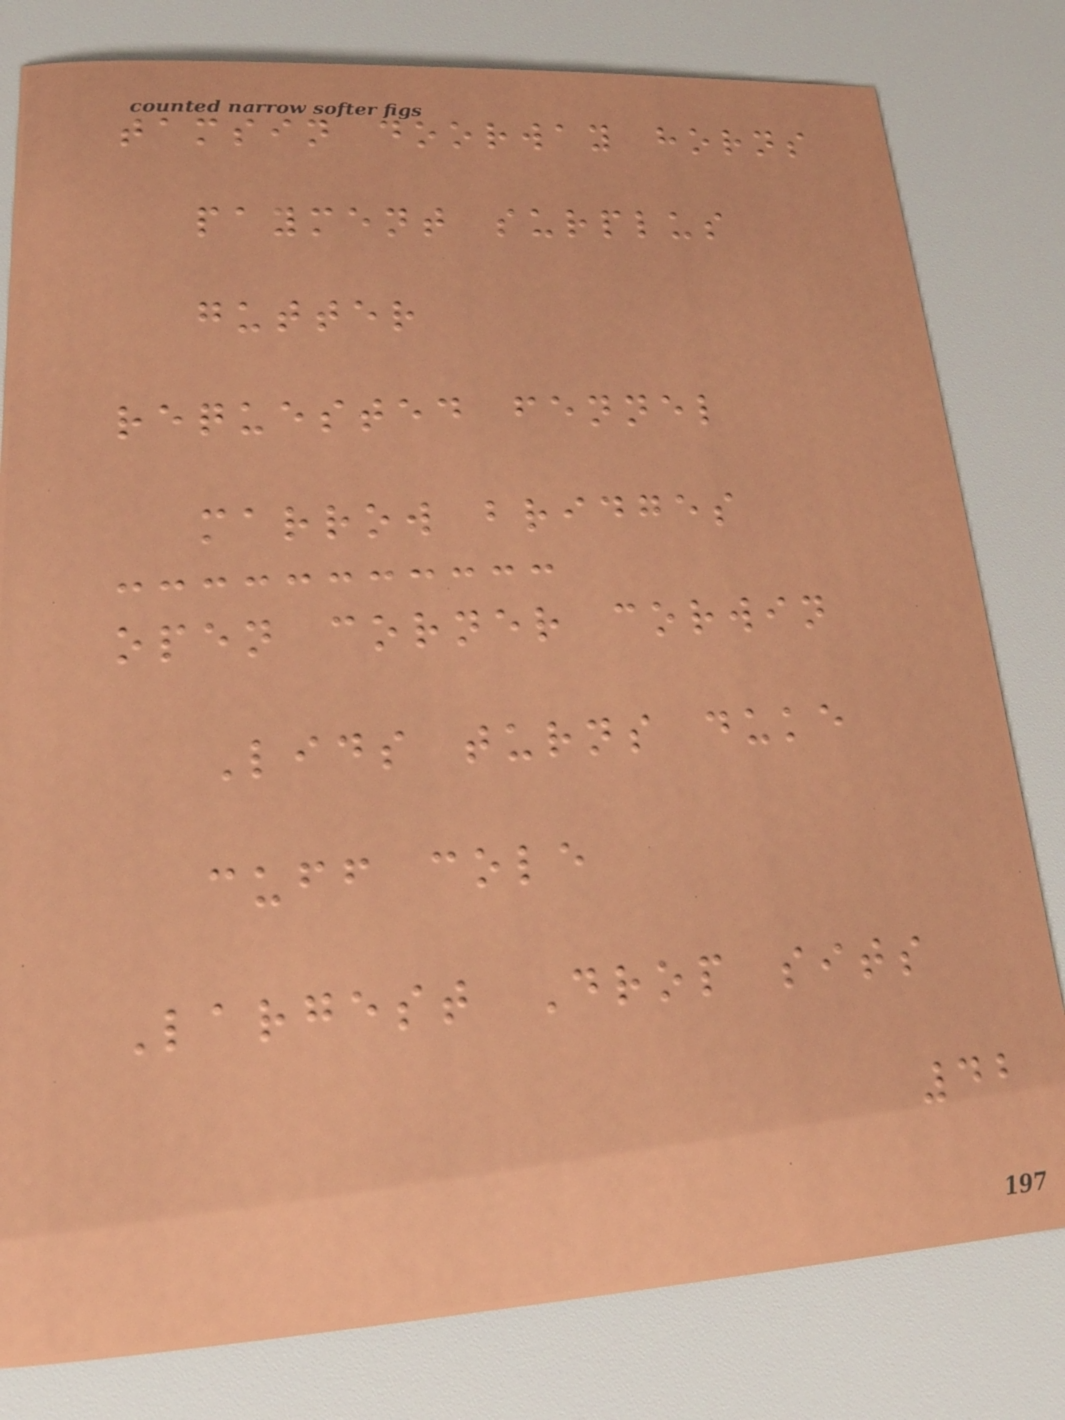tamsin doorway horns
payment surplus
gutter
requested fennel
marrow bridges
open corner corwin
Lids turns duke
cuff cole
Largest Drop sits
42
